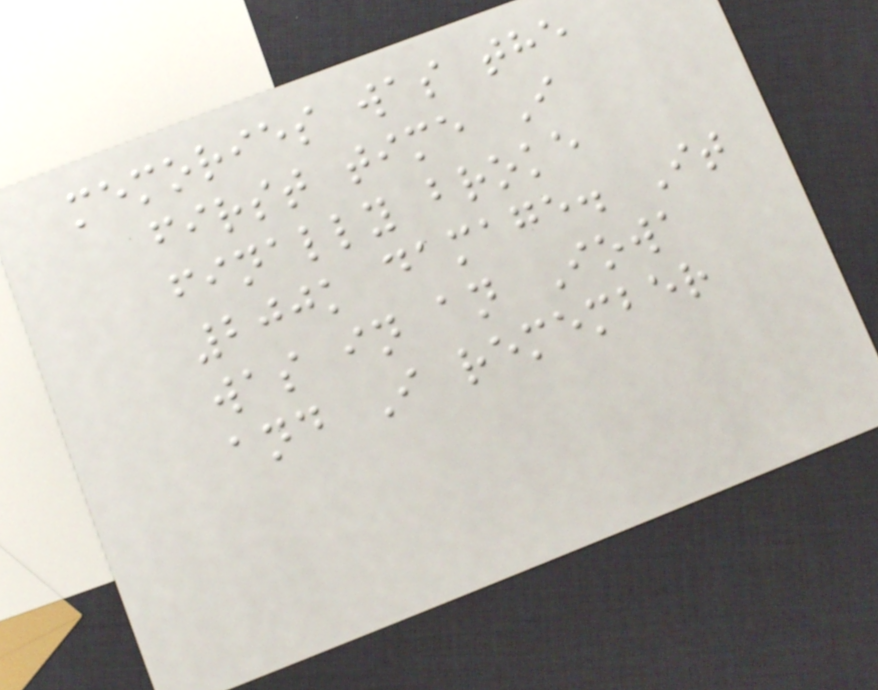memories was the
first time I
finally broke
200k damage. It
was in an Iowa
and I remember
